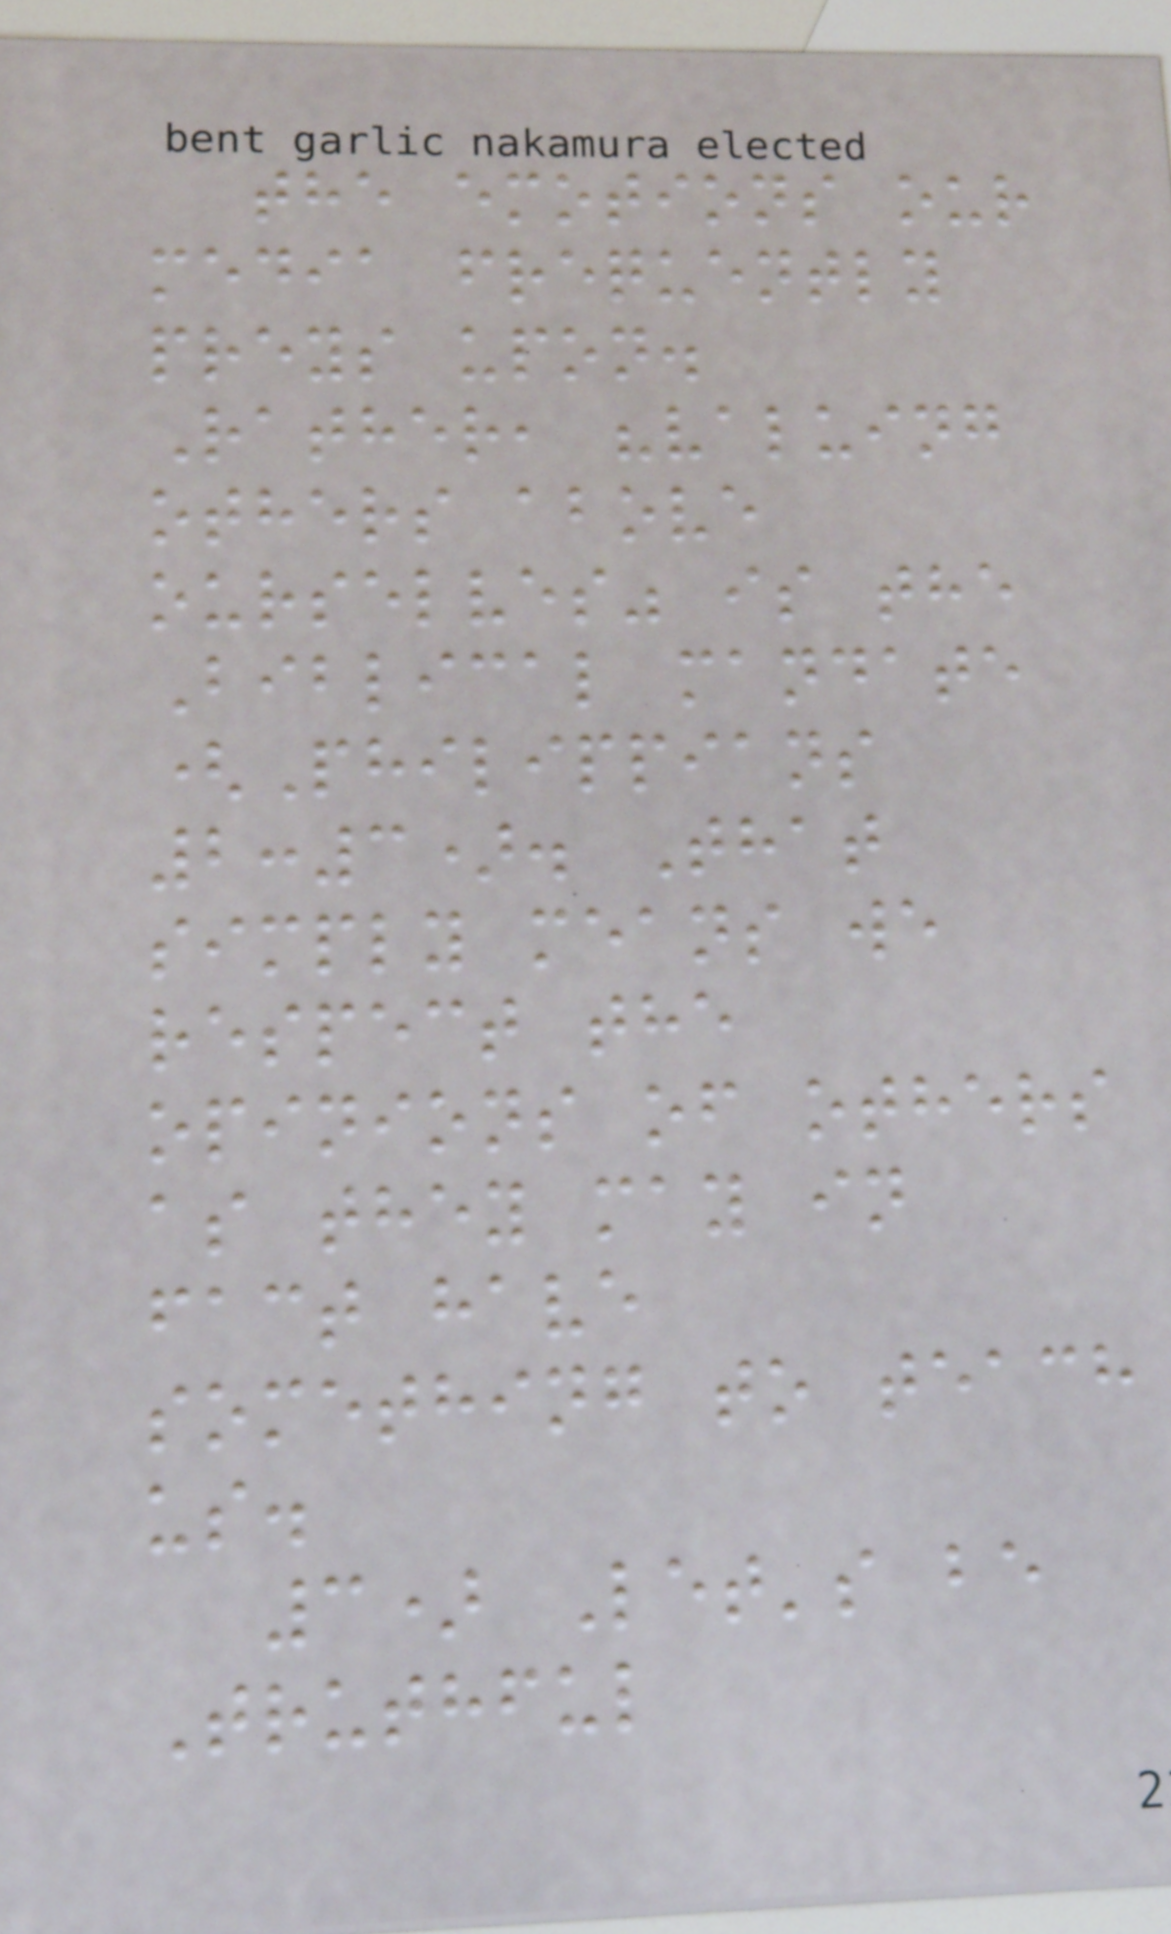the emotions our
media frequently
preys upon.
Rather, "valuing
others above
ourselves" is the
Biblical mandate
(Philippians
2:3). That
simply means we
respect the
opinions of others
as they may in
fact have
something to teach
us.
3) Let's be
Truthful
